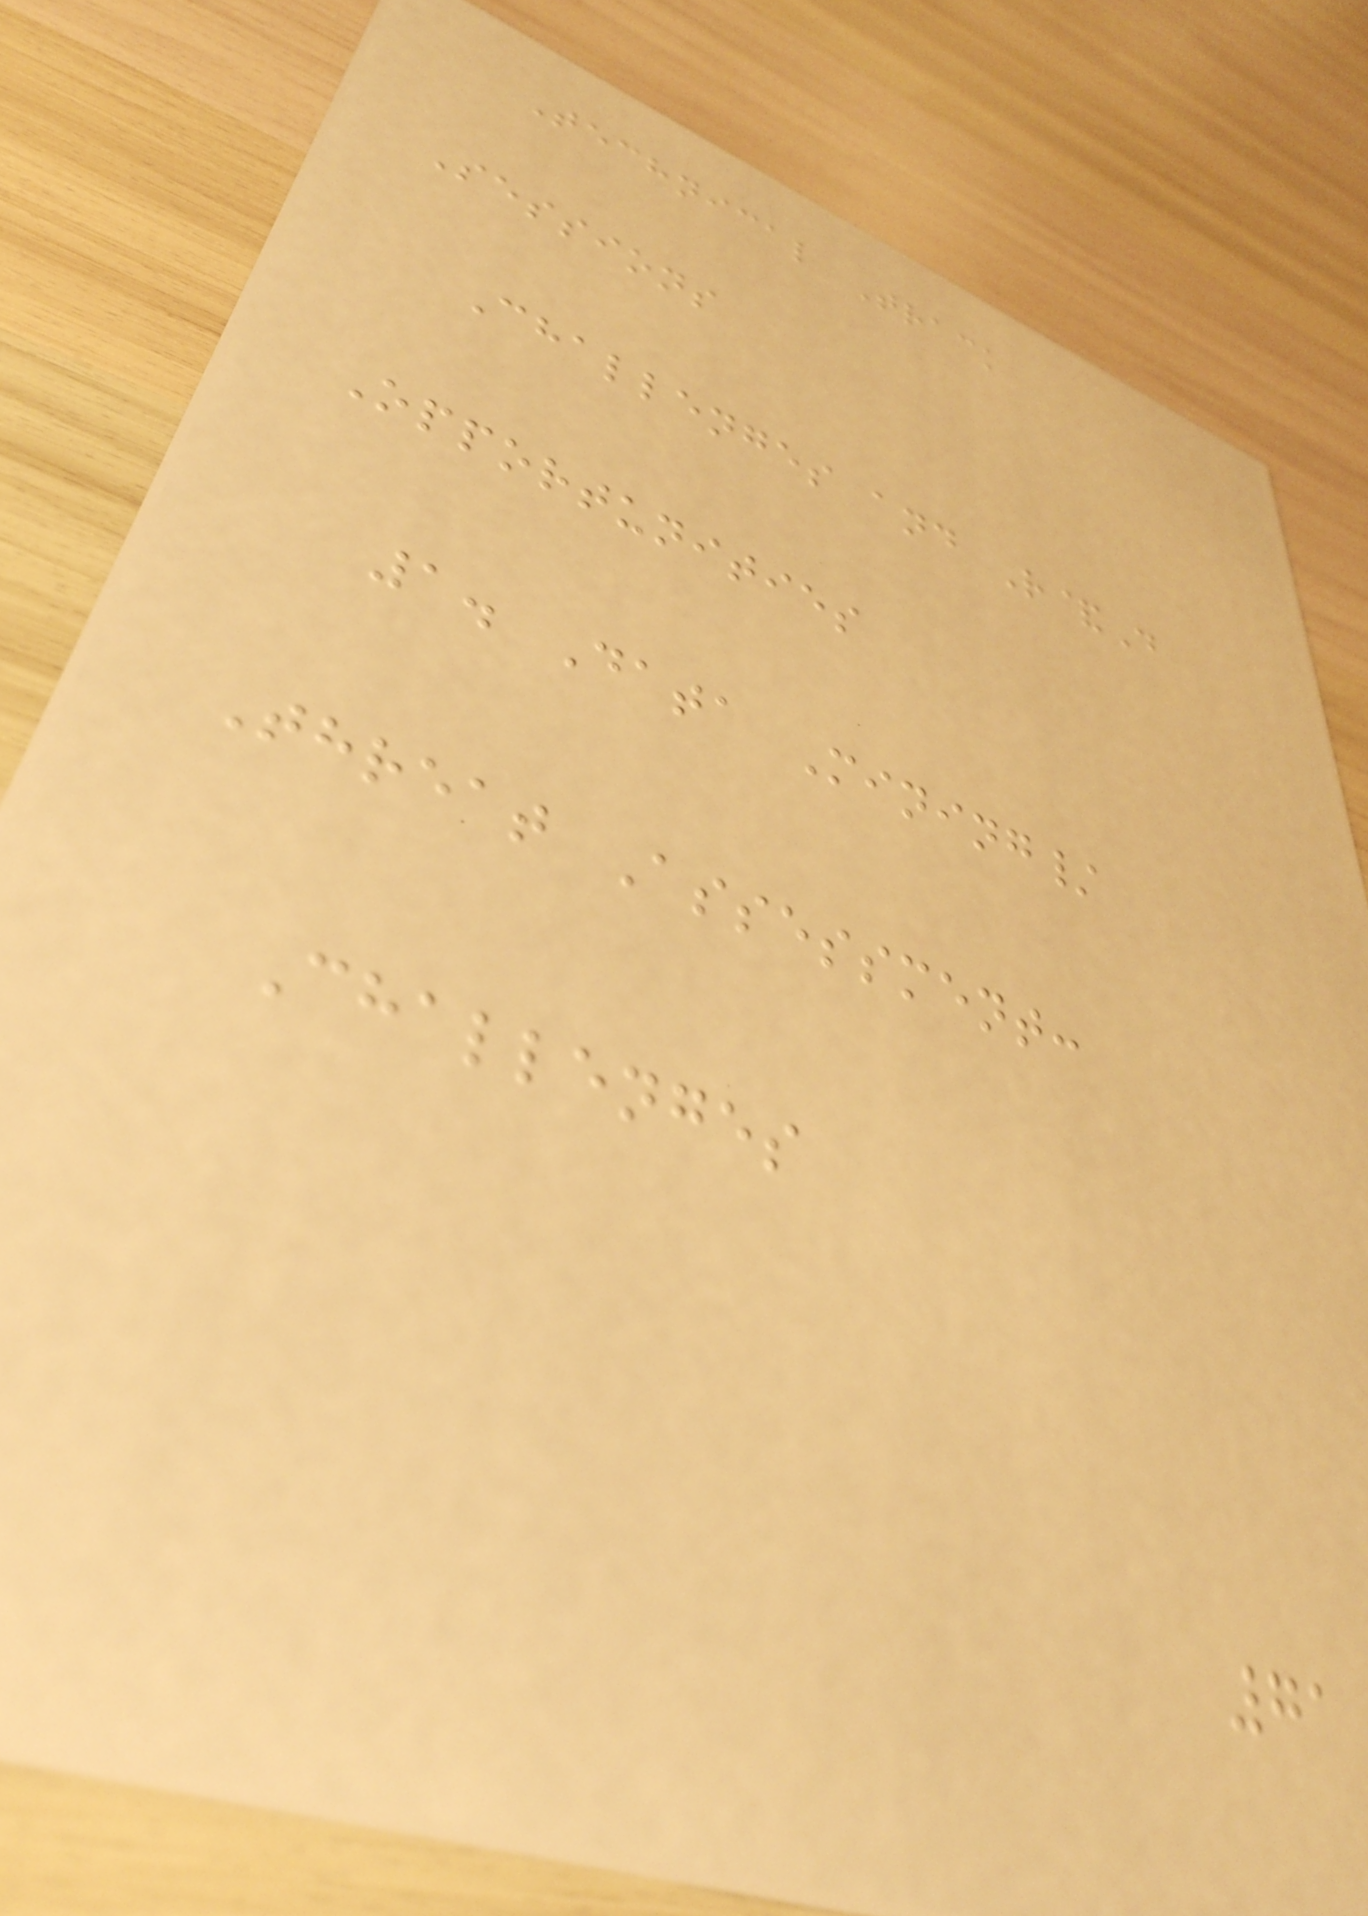Technical Track
Sessions
Challenges and R&D
Opportunities
1. Data Mining/
Threat Assessment:
Challenges
71
